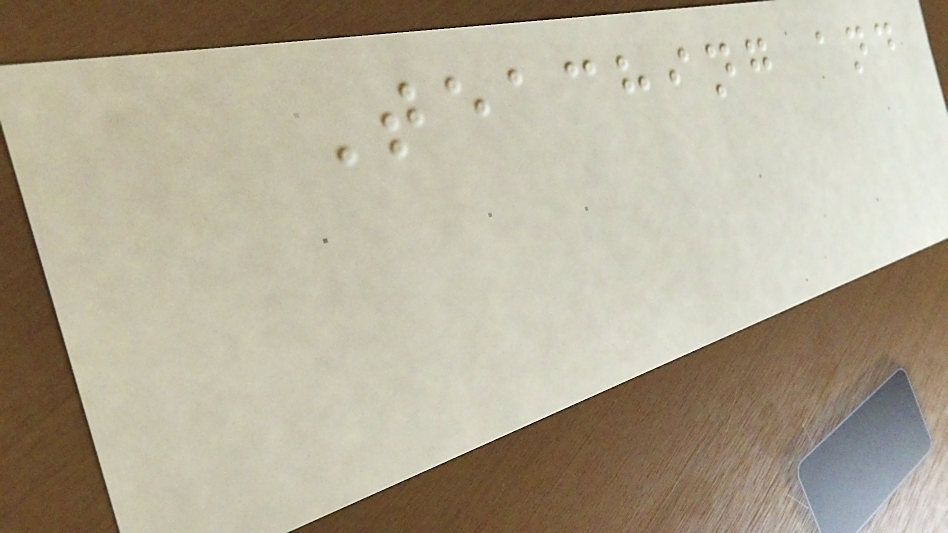Teaching and
